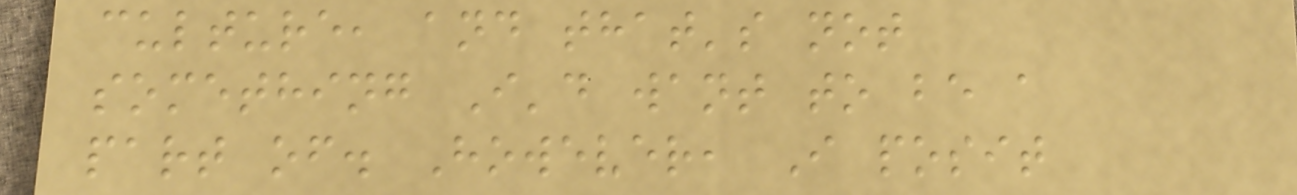culture, and that's not
something I'd want to be a
part of. However, I posit
